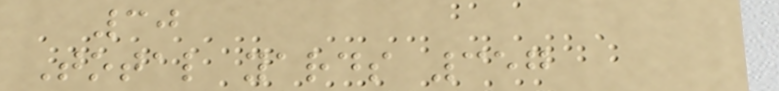30
Total yards 357
